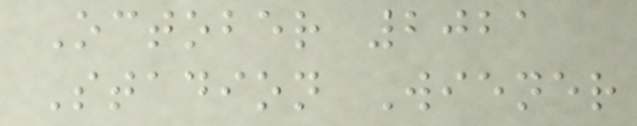October 2021
Stadion Wiener
